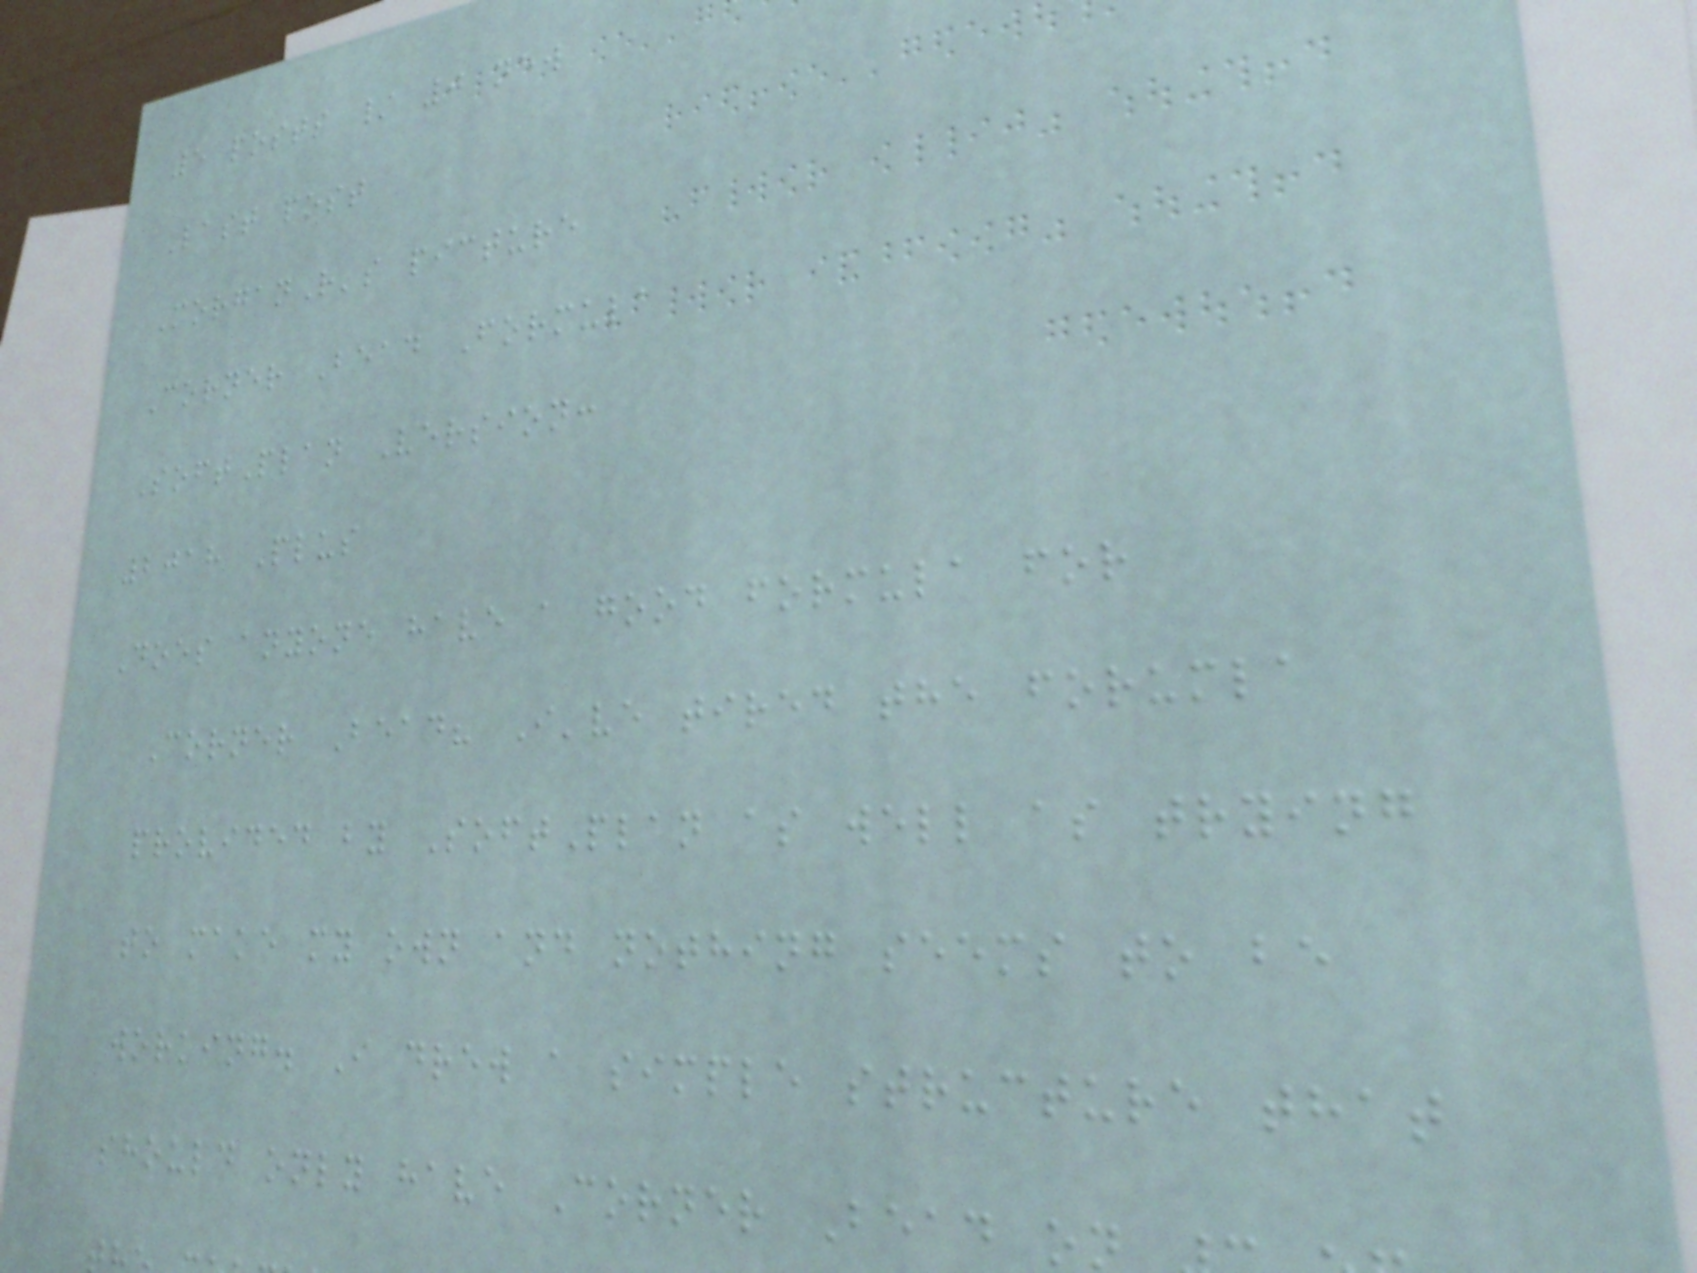5 posts / 0 new
Last post
MorganR's picture
Corner Bead Formula
SoftPlan Version:
2018 Plus
Does anyone have a good formula for
Corner Bead? I've tired the forumla
provided by SoftPlan as well as trying
to make my own and nothing seems to be
working. I drew a simple structure that
should only have Corner Bead on
